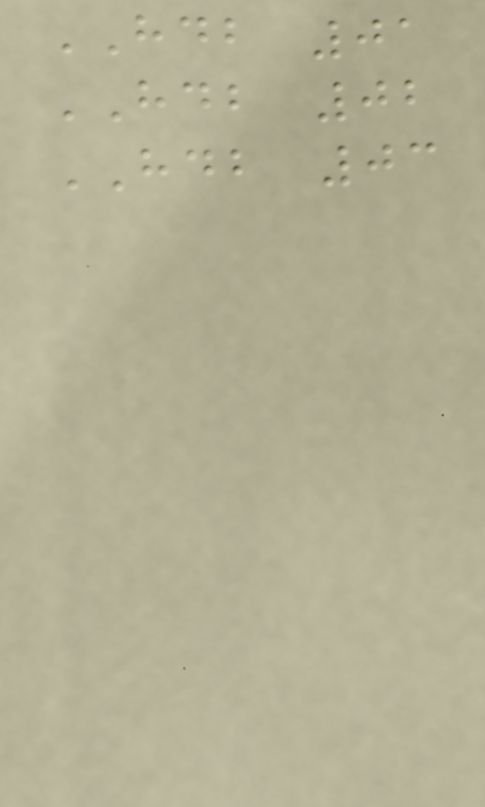HDB 01
HDB 02
HDB 03
